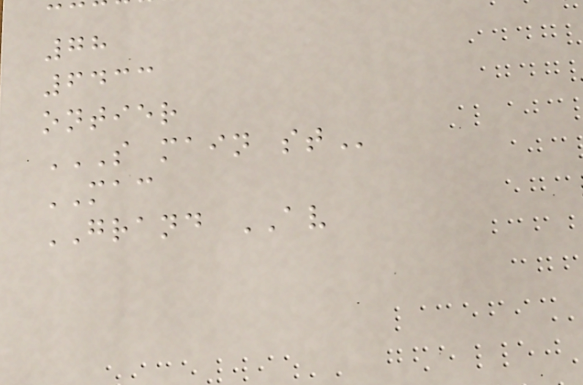78
6433
ontier
S MAIN ST
MAC
GRAND AV
